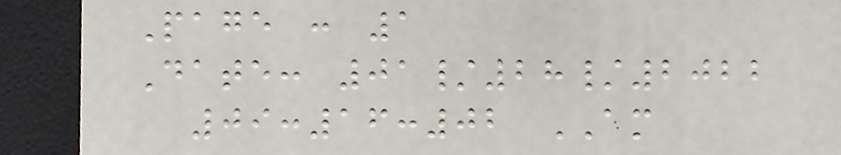Page : 1
Date: 01/28/2022
09:16:02 AM
